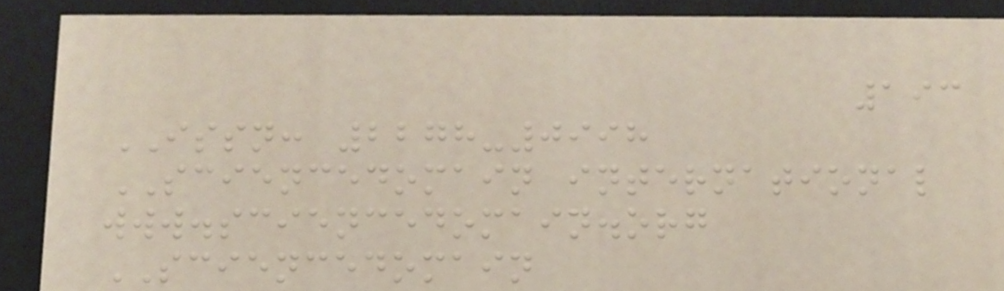193
ISSN: 2278-0998
SCIENCEDOMAIN international
www.sciencedomain.org
SCIENCEDOMAIN
